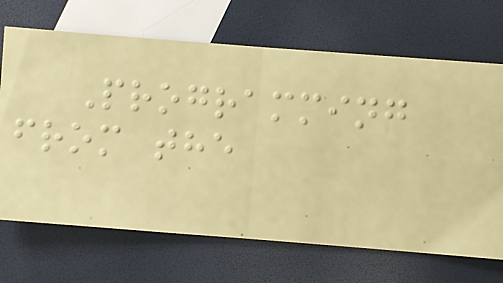Programming
from the
